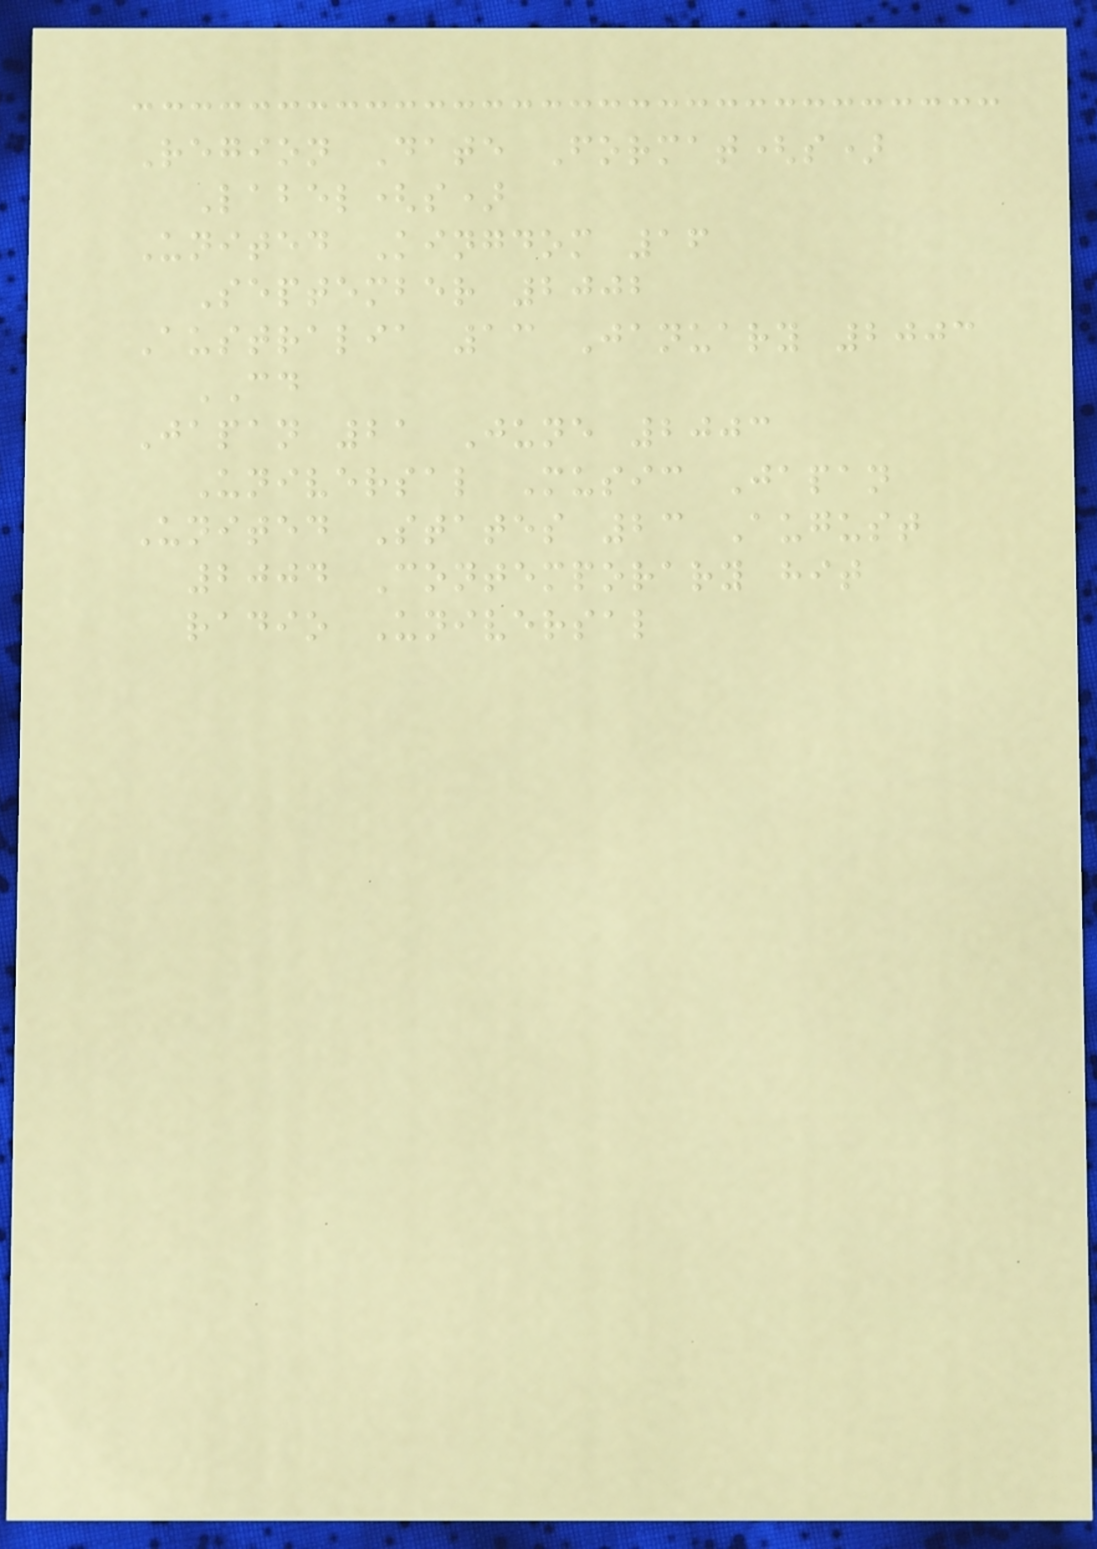Region Date Format(s)
Label(s)
United Kingdom 16
September 2002
Australia 13 January 2003
CD
Japan 21 June 2003
Universal Music Japan
United States 23 August
2004 Contemporary hit
radio Universal
